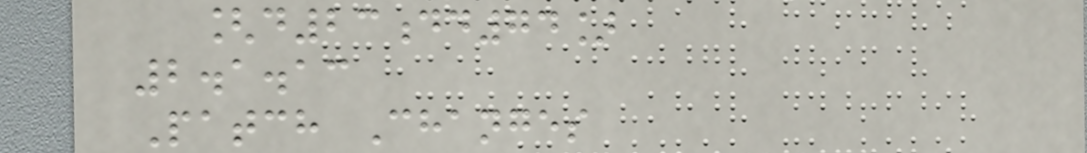[d23dd74]
2.1.13
Patch Changes
